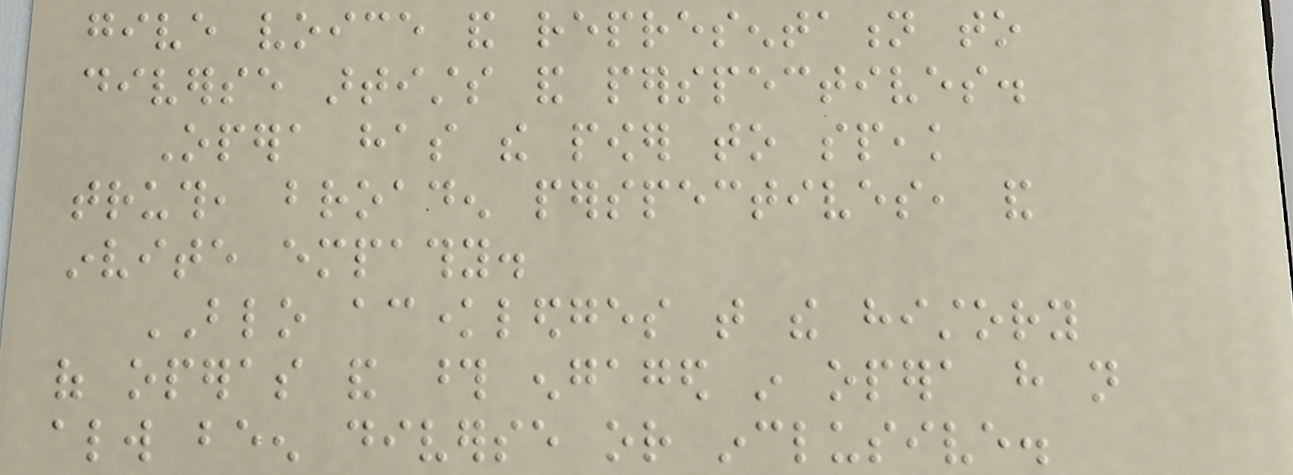give voice and representation to
diverse artists and perspectives.
Opera has the power to speak
truth, broaden perspectives, and
invite empathy.
BLO acknowledges that the history
of operas and those engaged in opera have not
always been diverse or inclusive.
